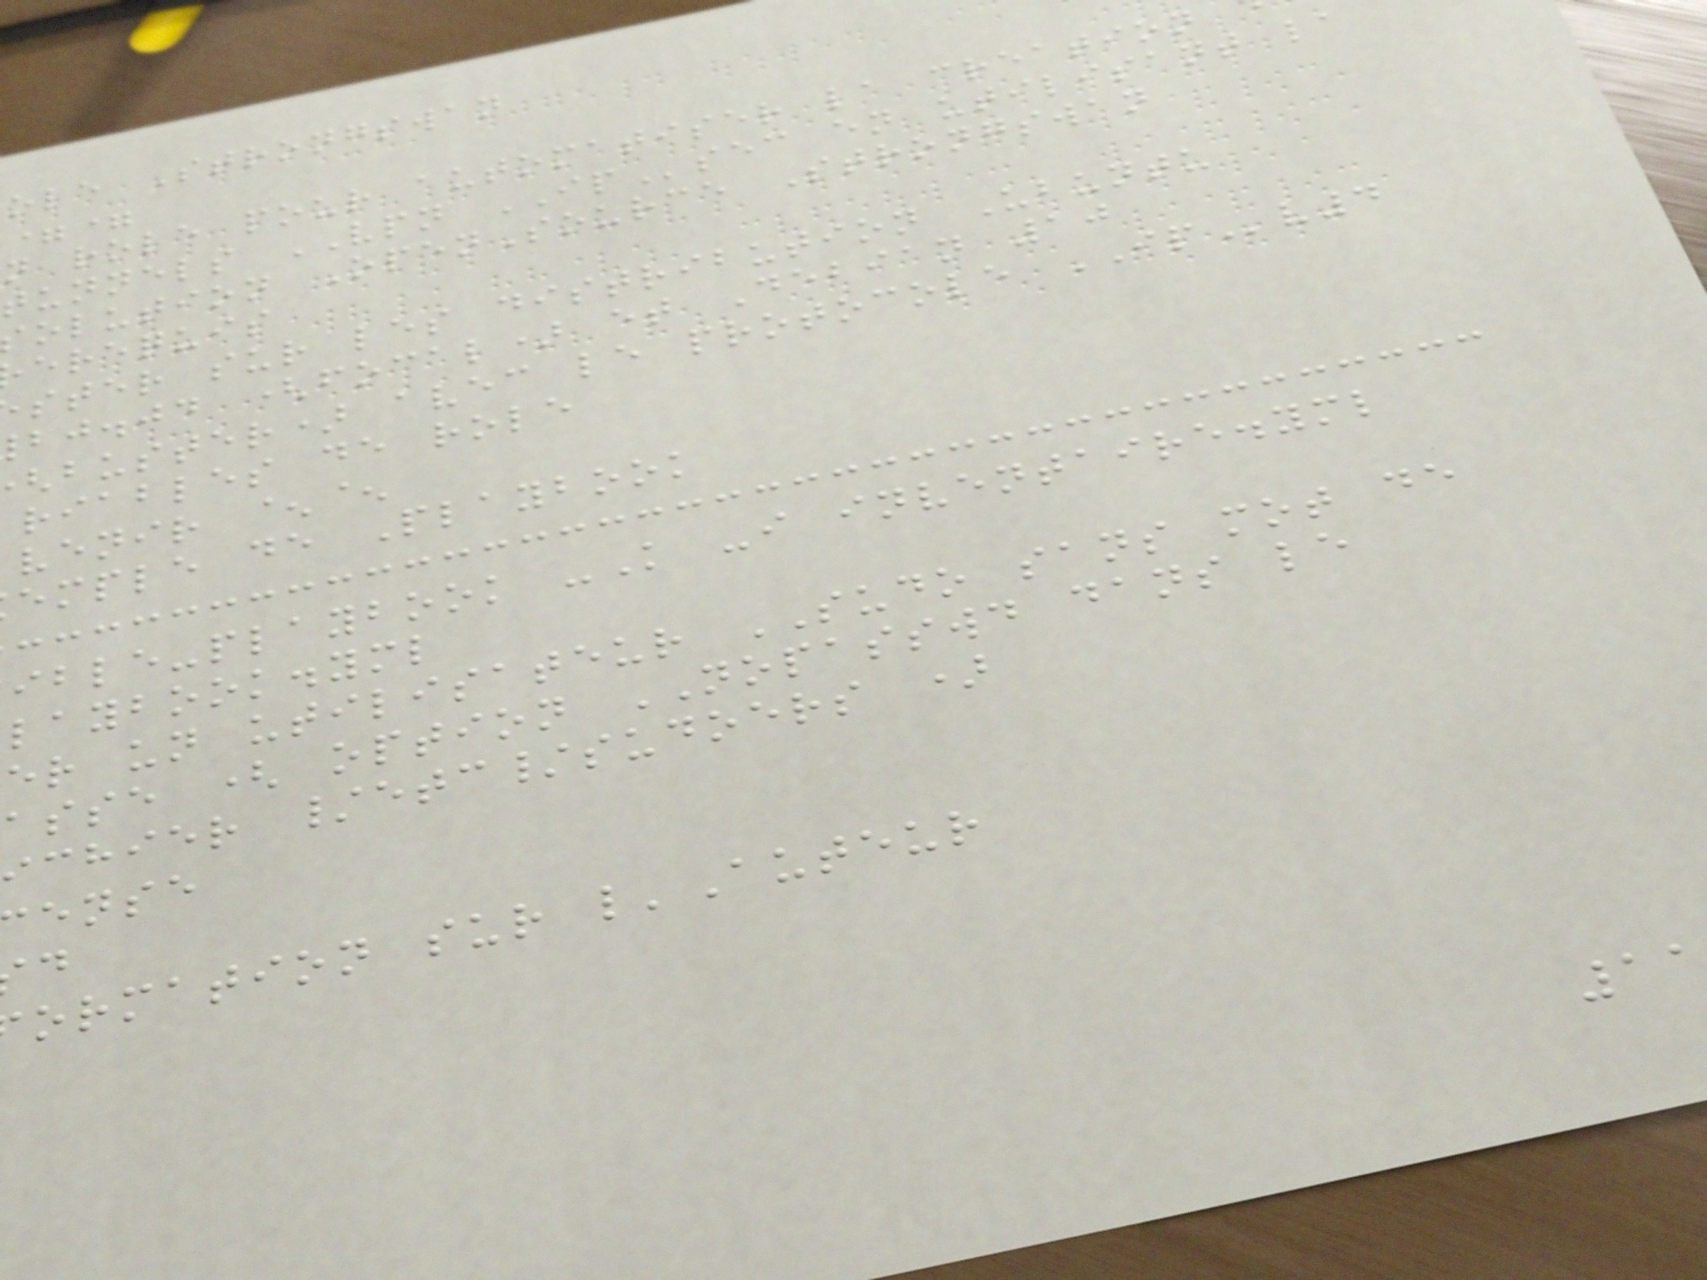ole Strongswan
==
n role pour automatiser la creation
tunnels VPN IPsec en utilisant la
olution OpenSource Strongswan
erequis
ster sur les distribution Ubuntu
bj.jd (focal) et Debian 10
buster) avec le protocole IPv4
riables de role
venir ^^
emple de Playbook
ible-playbook -K -i inventaire.yml
laybook.yml
er un utilisateur SUDO sans mot de
asse ( option NOPASSWD dans le
ichier /etc/sudoers )
ense
ormation sur l'Auteur
